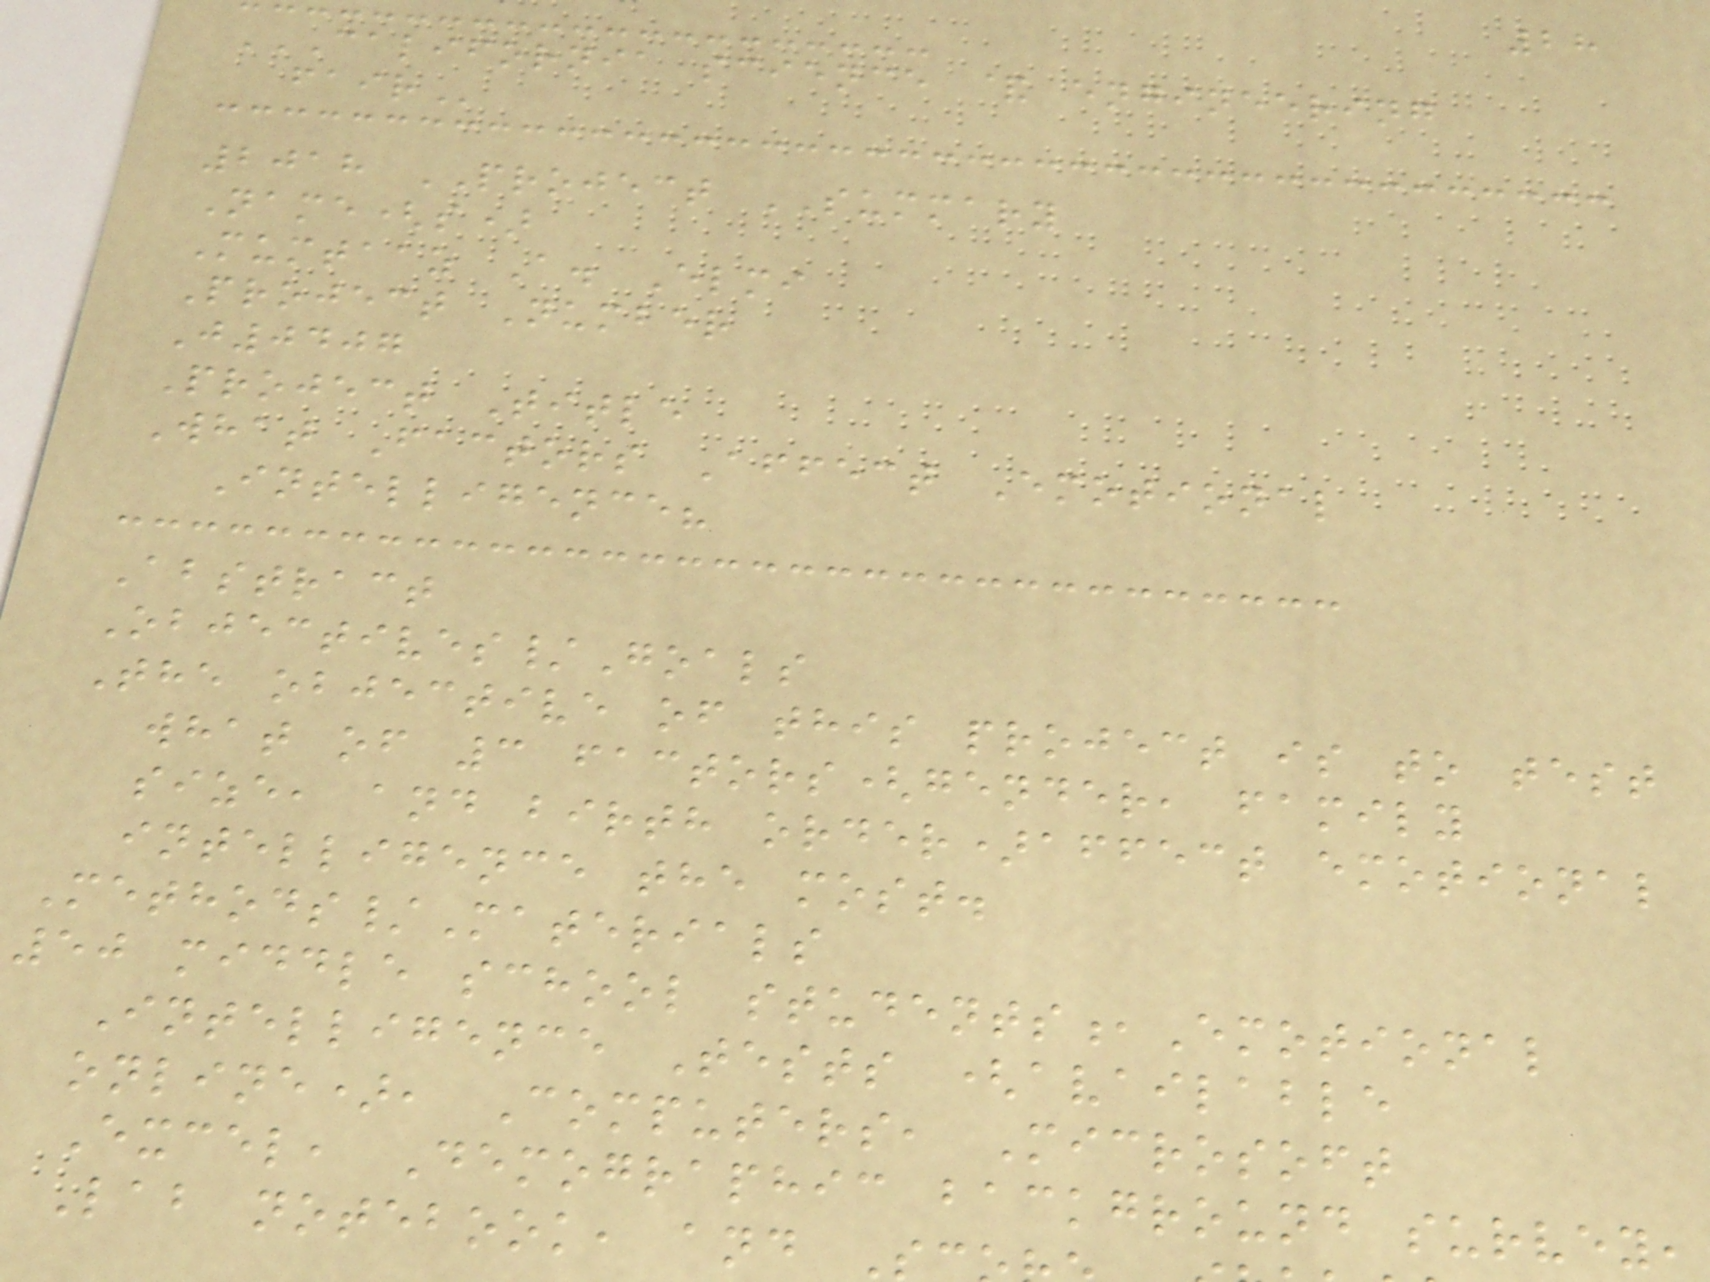28
CALIFORNIA SCIENCE & ENGINEERING
2018 PROJECT SUMMARY
Name(s)
Mumtaaz A. Elmi
Project Number
J0407
Project Title
What Factors Affect Emotional
Intelligence?
Abstract
Objectives/Goals
The objective of this project is to test
what of 3 factors(gender, family
size, and birth order)affect emotional
intelligence the most.
Methods/Materials
50 middle school students,Emotional
Intelligence Tests (available
online), Computers, Microsoft
Excel, Demographic background survey,
Lab notebook, and
